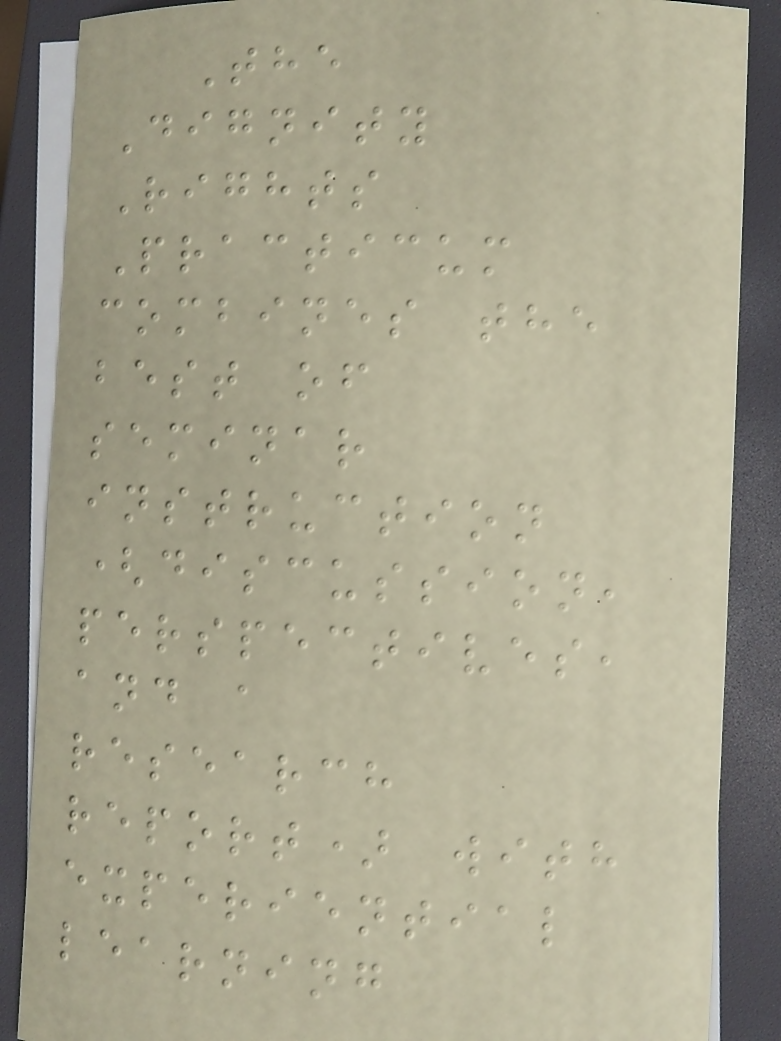The
Dignity
Rights
Practicum
combines the
best of
seminar
instruction
(discussion,
perspectives,
and a
research
report) with
experiential
learning
